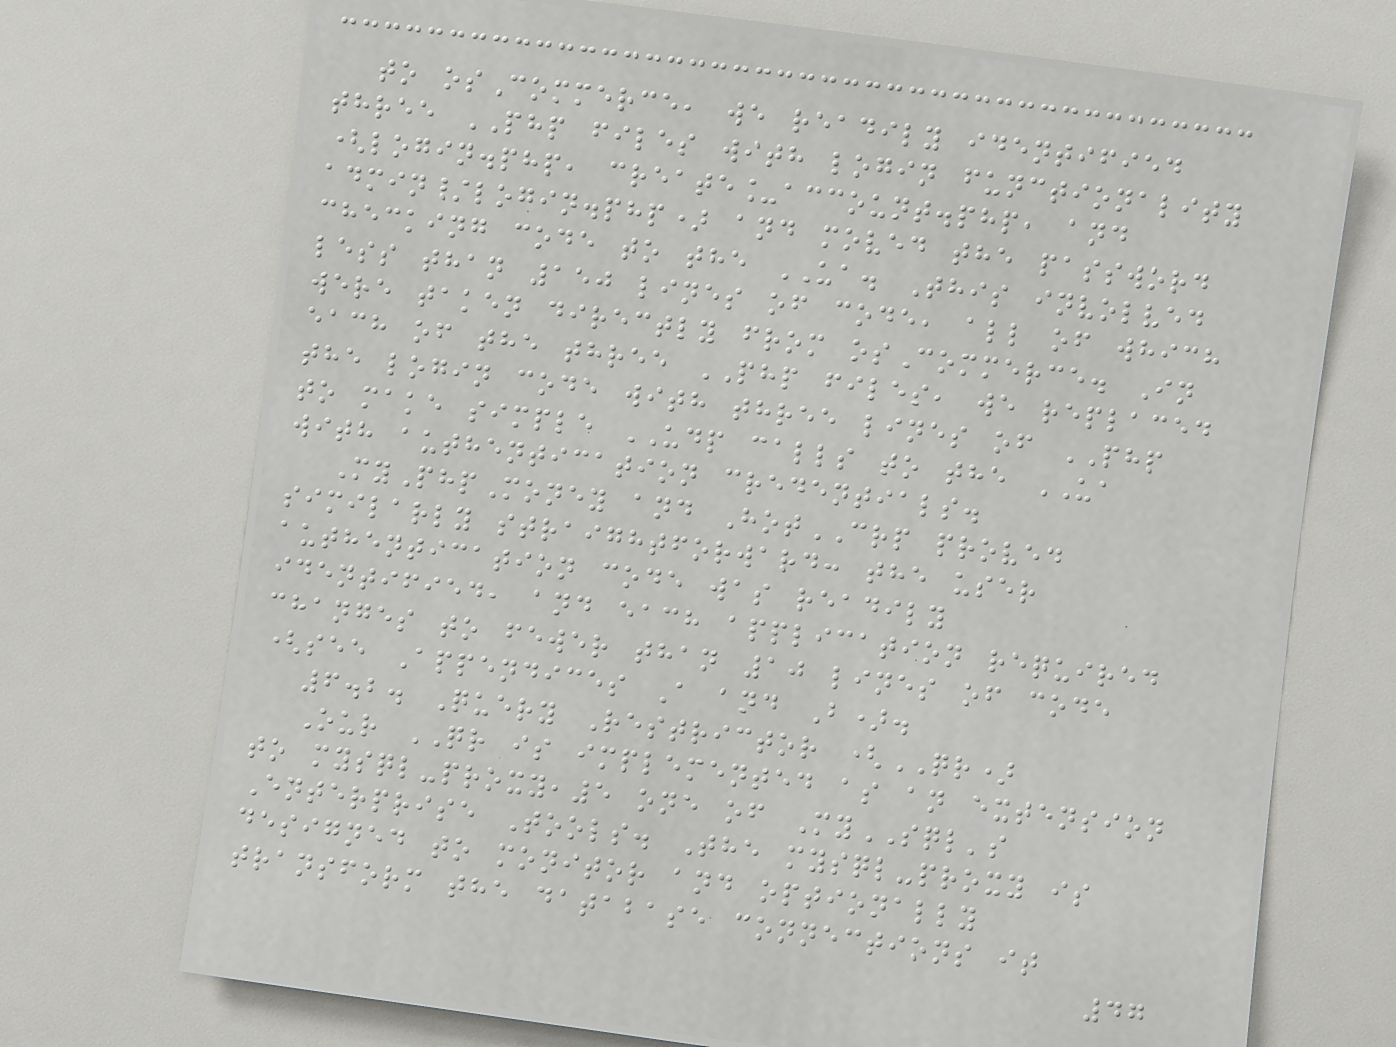to osCommerce, we readily identified
three PHP files with login functionality
(login.php, create_account.php, and
admin/login.php) and moved the password
checking code to the UA. This involved
less than 150 lines of code, all of which
were taken directly from osCommerce. In
each of the three PHP files, we replaced
the login code with three lines of PHP
to make simple UDP calls to the UA
with authentication credentials.
MyPhpMoney and HotCRP proved
similarly straightforward: the user
authentication code was readily
identified, and each application required
changes to fewer than 10 lines of code
(see Appendices A and B).
6.2. Query Restrictor (QR)
Our QR is implemented as an extension
to mysql-proxy,5 one of MySQL's
Enterprise Tools. The mysql-proxy is
designed to monitor and optionally
transform the database connections it
47
